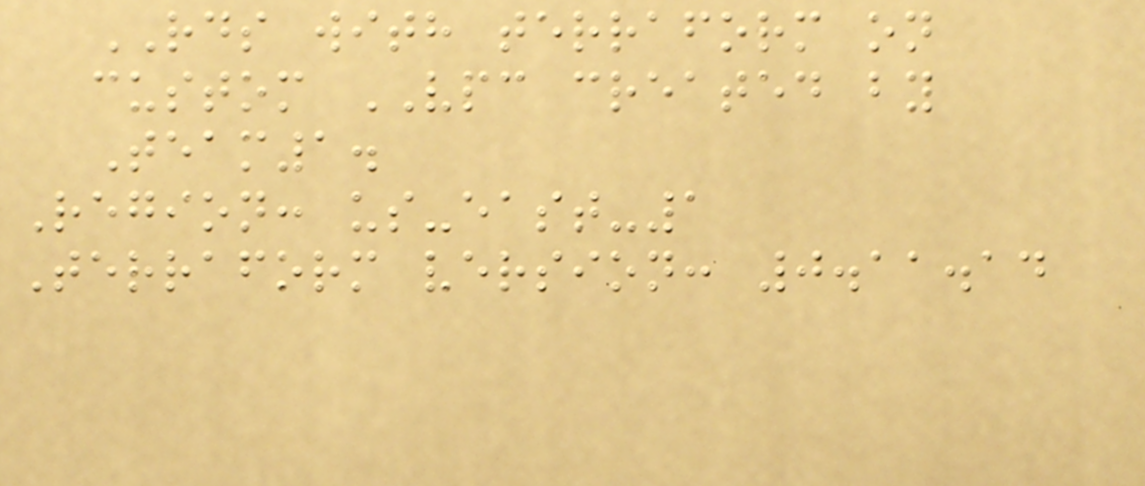RDS with terraform on
custom VPC created by
Team1.
Region: us-east-1
Terraform version: 0.11.14
